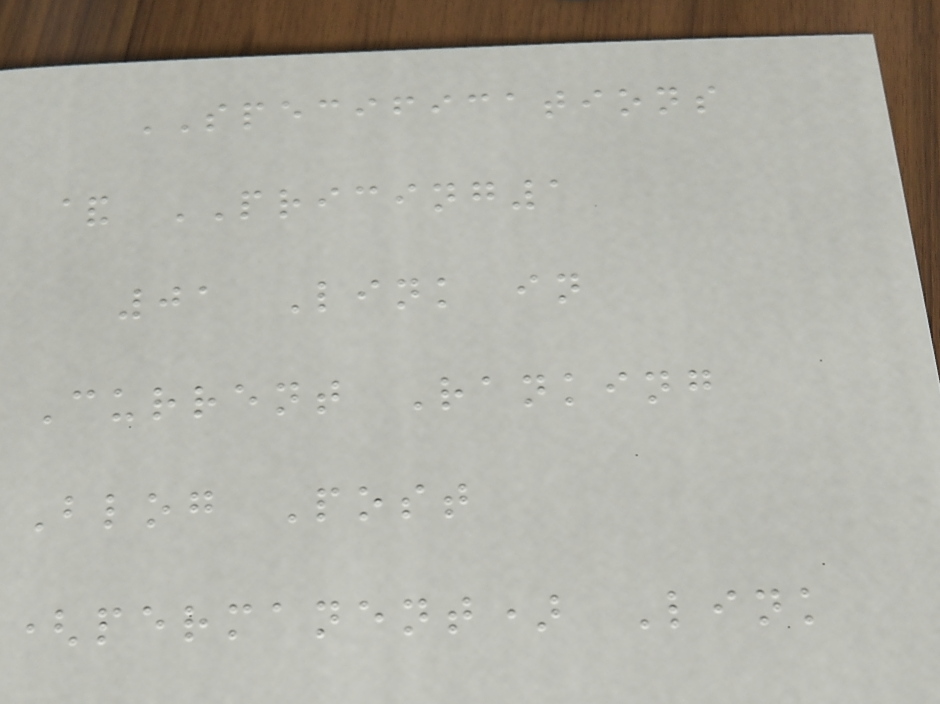SPECIFICATIONS
& PRICING1
01 Link in
Current Ranking
Blog Post
(permanent) Link
